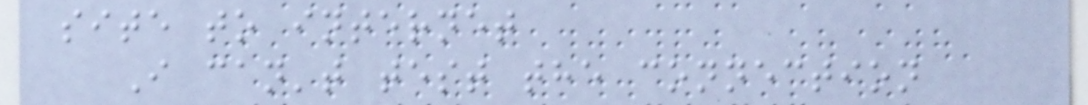site to internet
I can't test the connection
